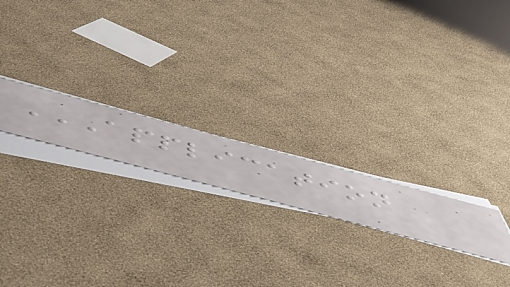APPLICATION
